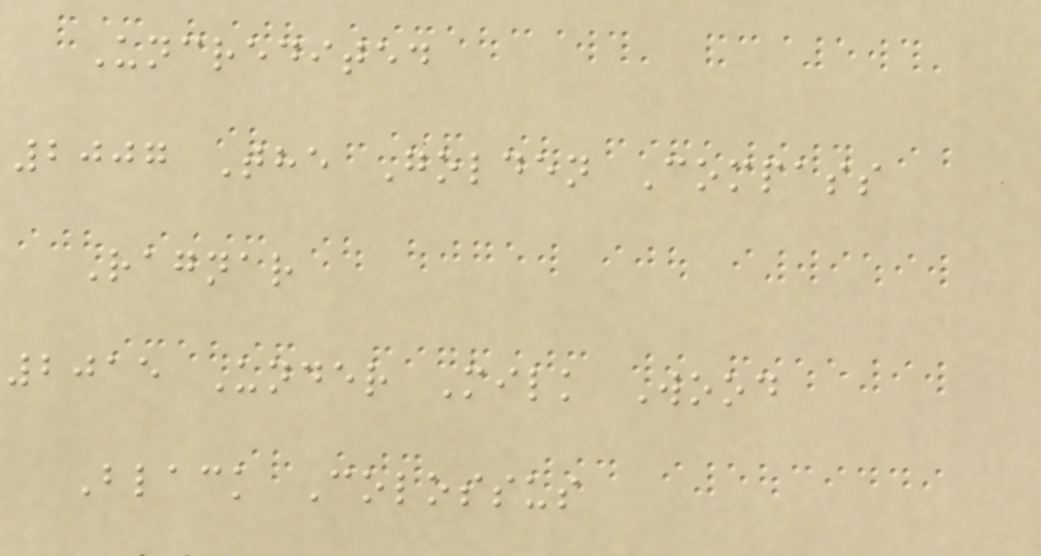Uncredited
2007 The Golden Compass
Ragnar
2015 Under Milk Wood
Black Colossus
